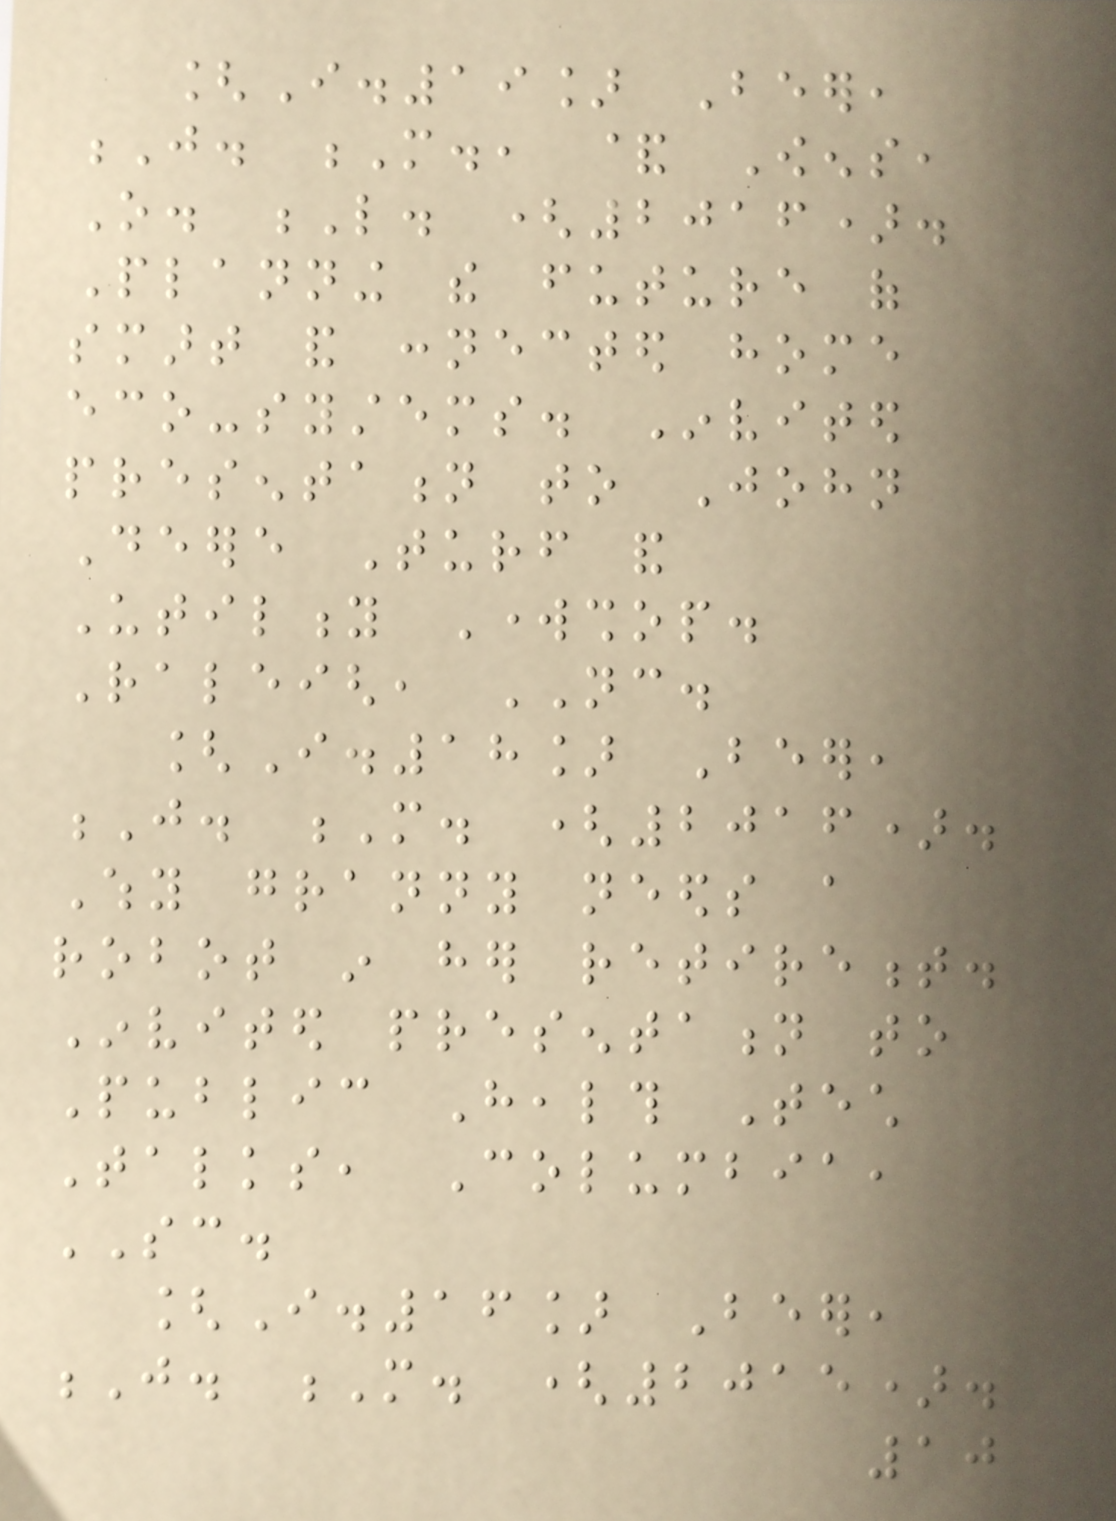[I.19] Beer,
J. M., & Owens,
O. L. (2016).
Planning the future of
smart and connected home
eco-systems. Invited
presentation to John
Deere Turf and
Utility Workshop.
Raleigh, NC.
[I.18] Beer,
J. M. (2016).
Why granny needs a
robot in her retirement.
Invited presentation to
Public Health Tech
Talks, Columbia,
SC.
[I.16] Beer,
J. M. (2015).
10
